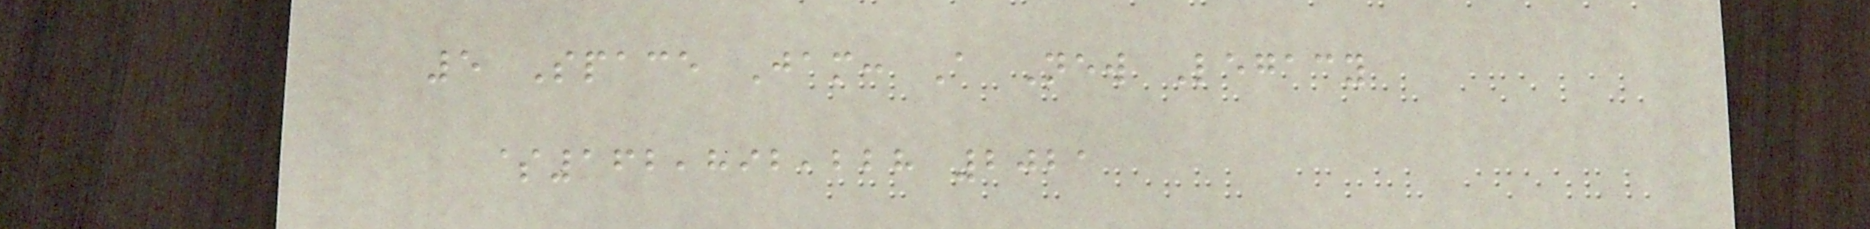5 Space Jam: A New Legacy
$162,892,228 2021
